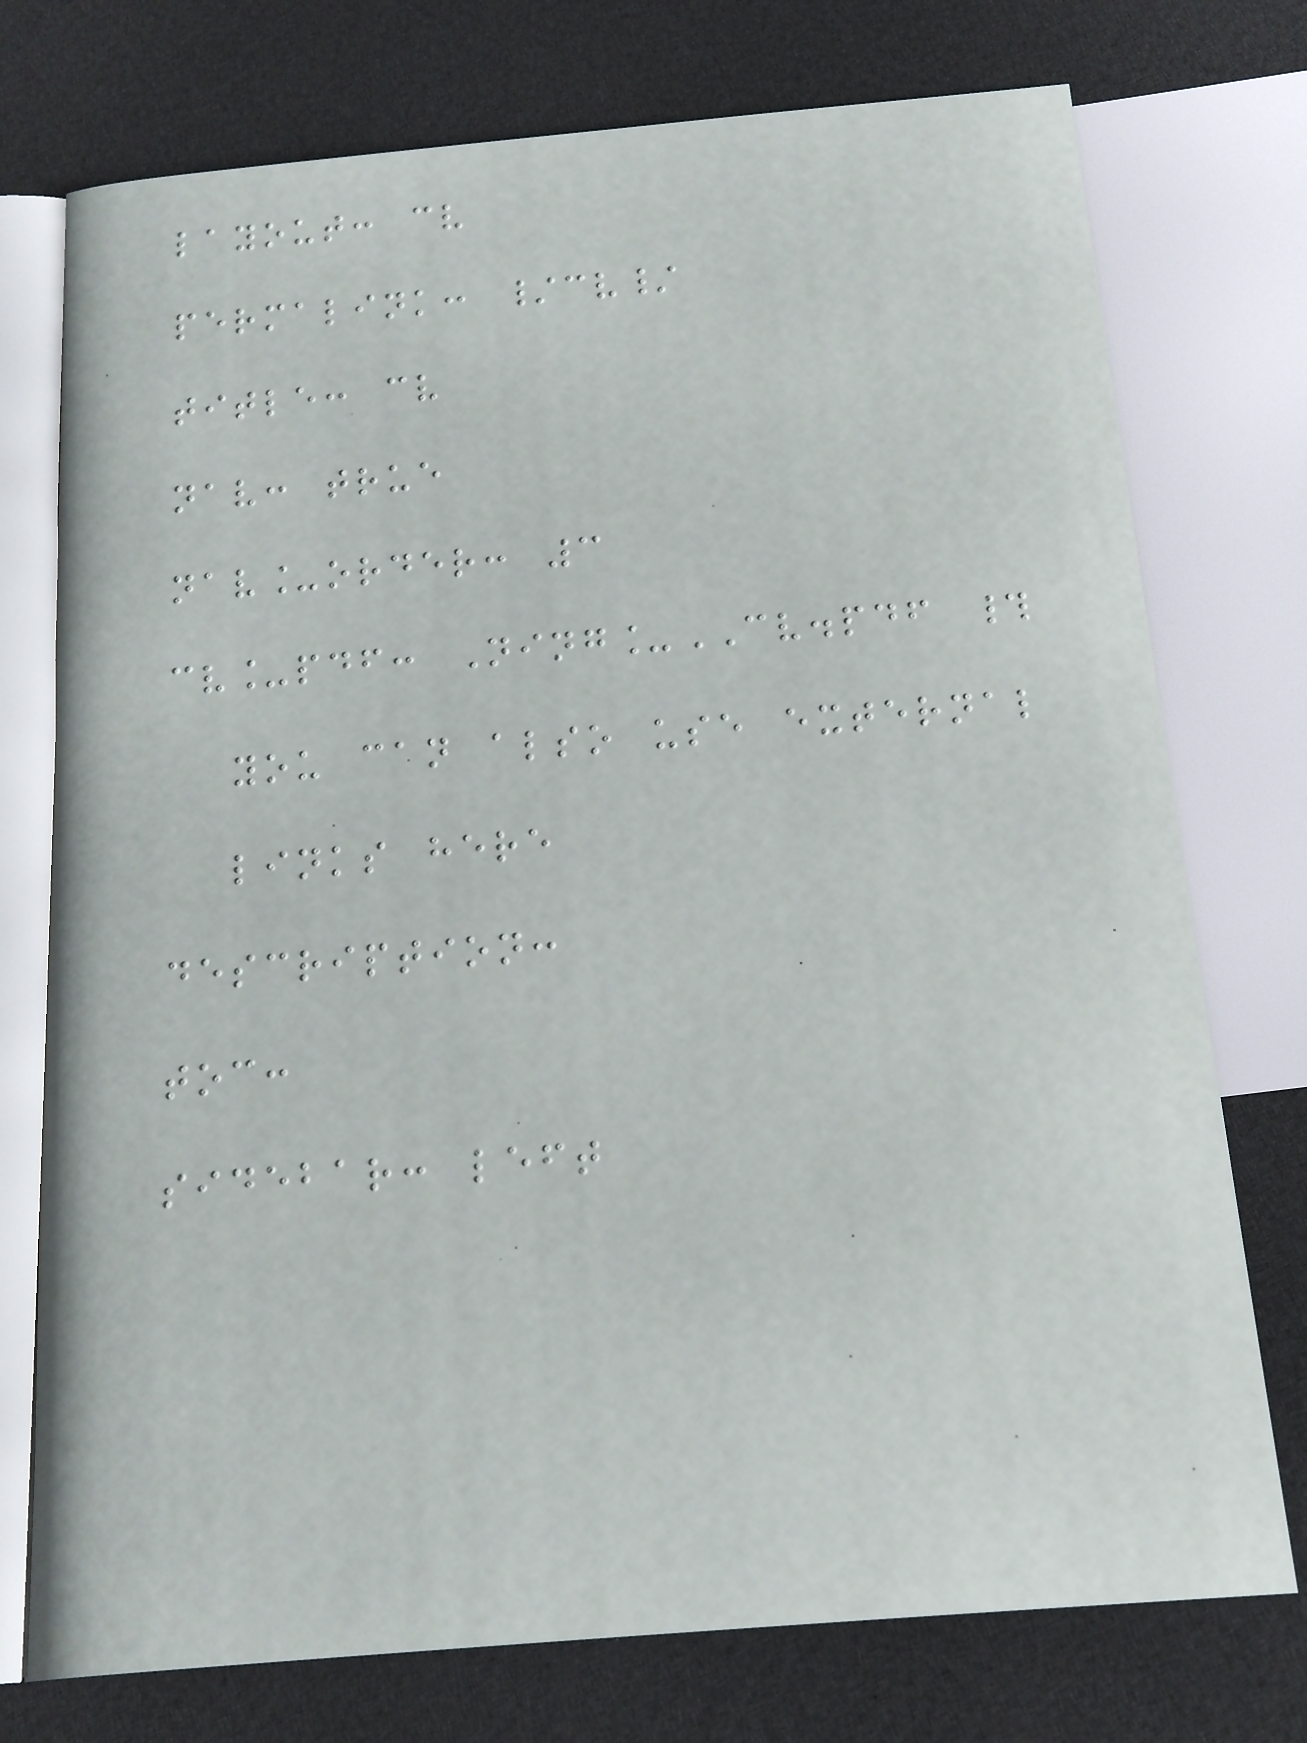layout: cv
permalink: /cv/
title: cv
nav: true
nav_order: 3
cv_pdf: Ning_CV.pdf #
you can also use external
links here
description:
toc:
sidebar: left
